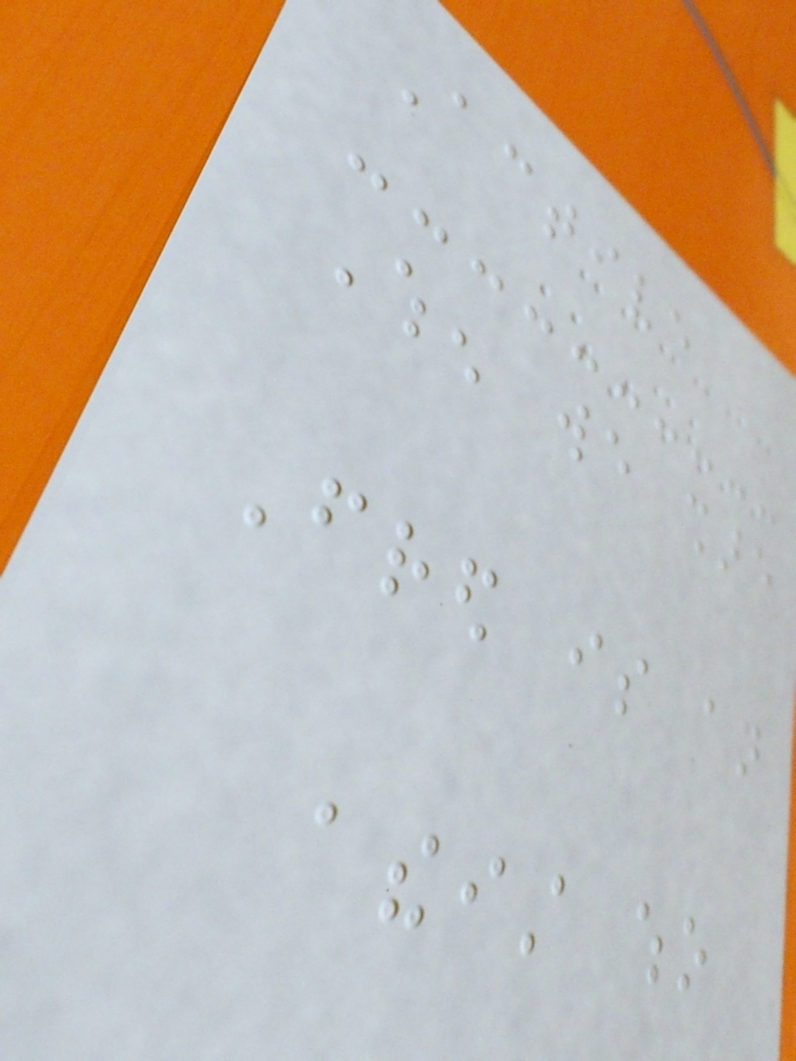Active
When we share
Fred is an
atheist who
